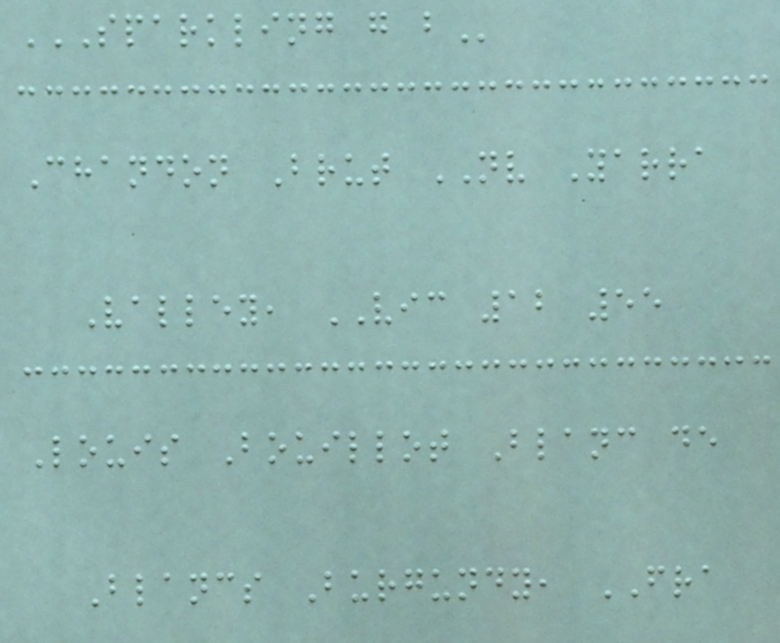SPARKLING G B
Chandon Brut NV Yarra
Valley, VIC 12 55
Louis Bouillot Blanc de
Blancs Burgundy, FRA
